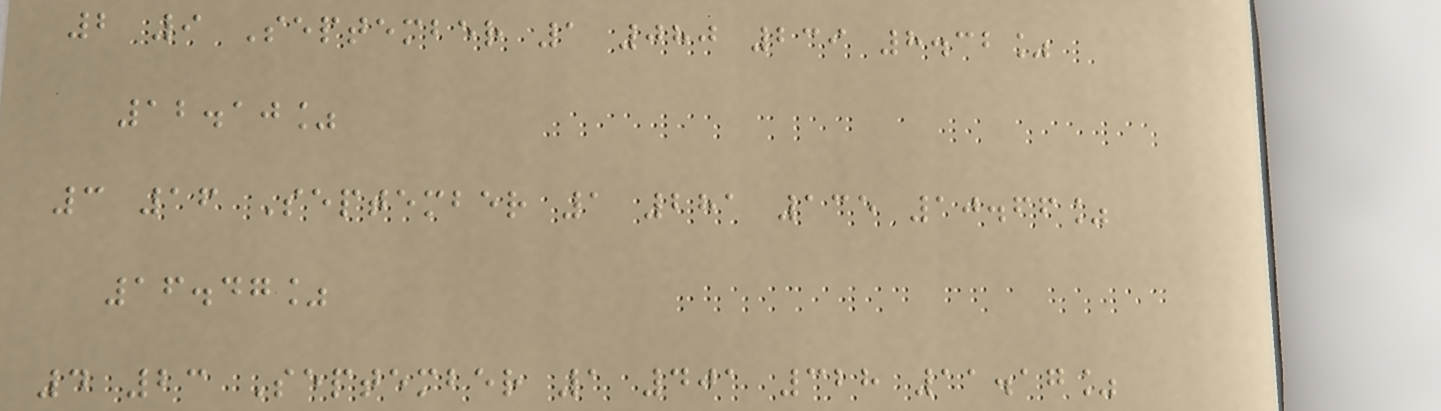2 9 September 1 080 239 8.32%
12.10%
3 16 September 1 281 135 10.66%
16.47%
4 23 September 1 401 328 11.17%
